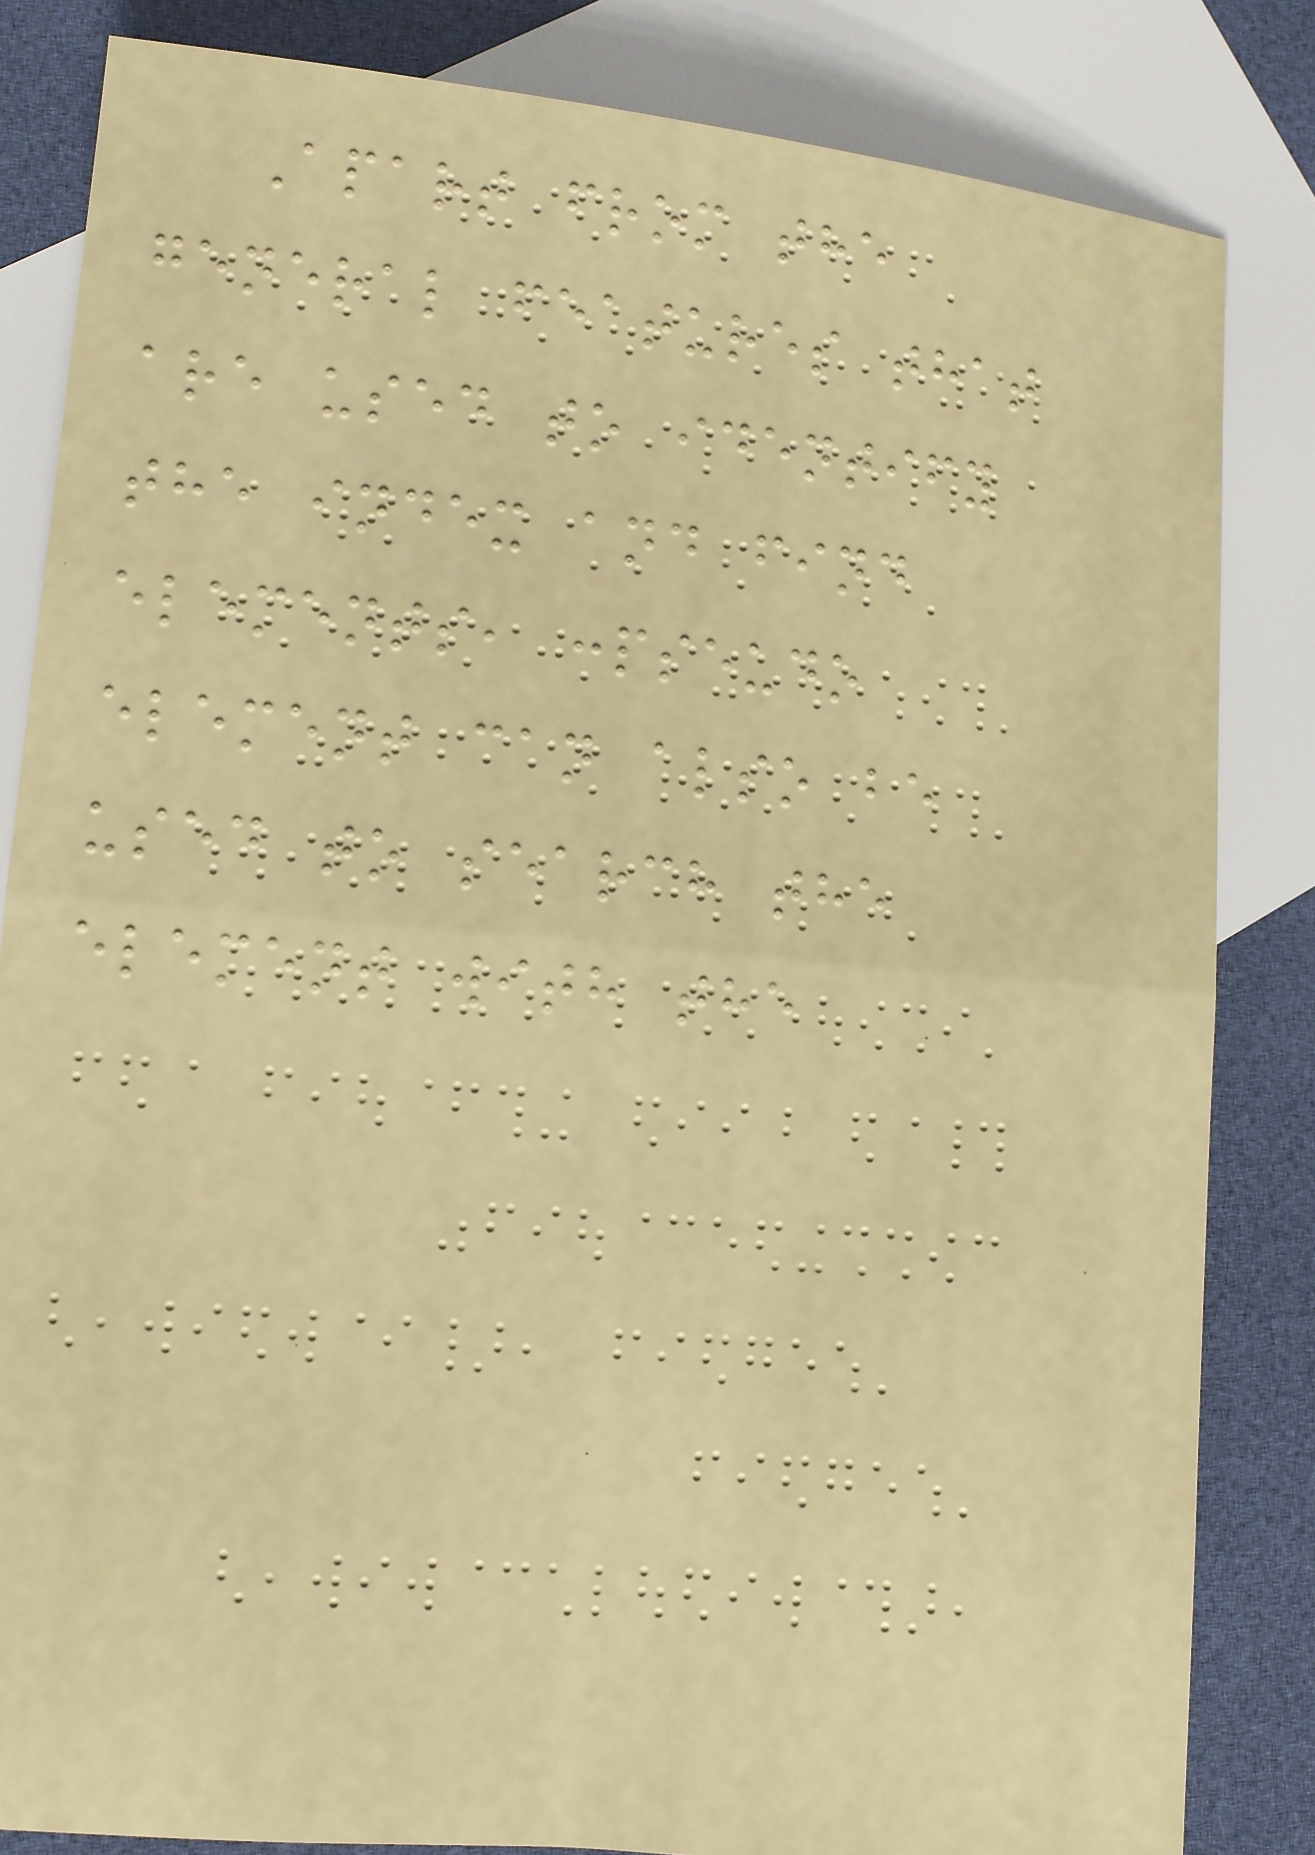Apart from the
general features that
are used to identify
the index and find
elements, :pseudo
element can also be
used to search the
element with the
